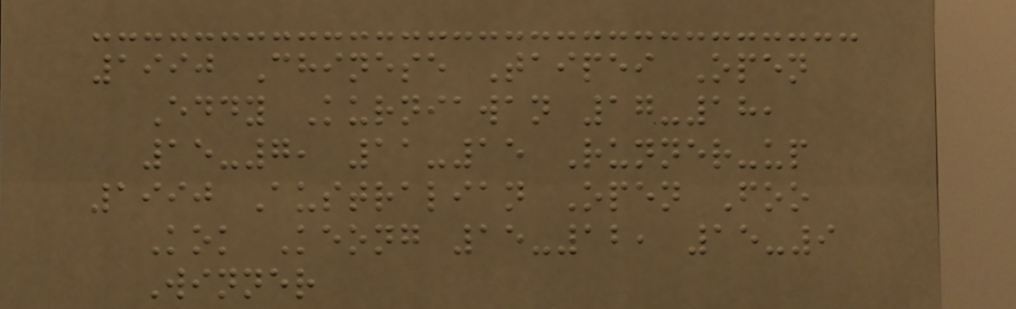1990 Chinese Taipei Open
Eddy Kurniawan 17-18,
15-7, 11-15 Runner-up
1990 Australian Open Foo
Kok Keong 15-12, 15-9
Winner
